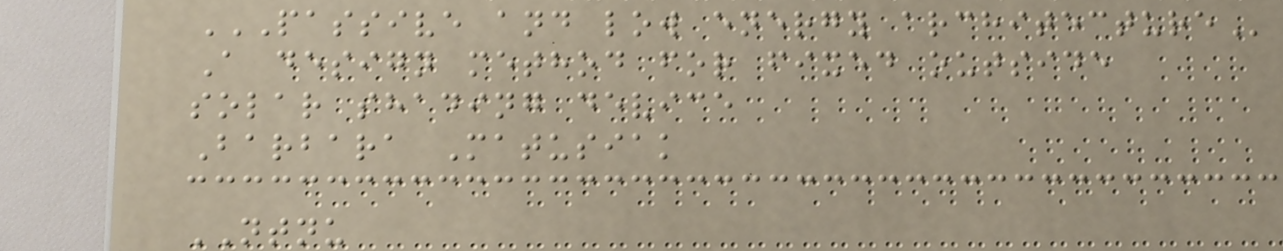PASSIVE AND LOW ENERGY ARCHITECTURE
A design method for fixed outside
solar shading device
Barbara Matusiak
NTNU
